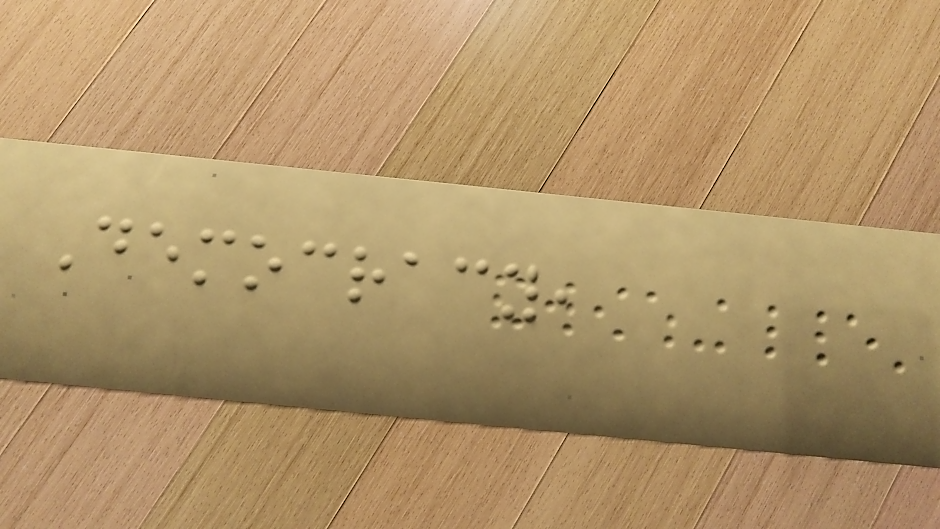Democracy,
